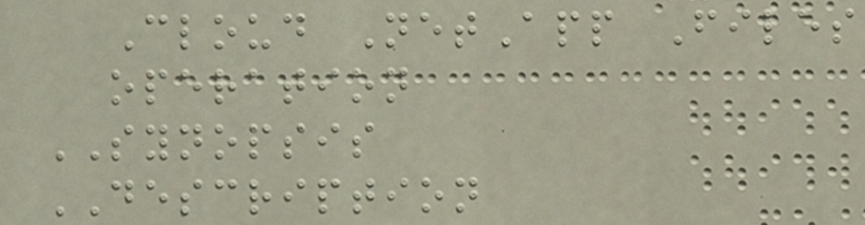Cloud NetApp Files
operation
SYNOPSIS
DESCRIPTION
